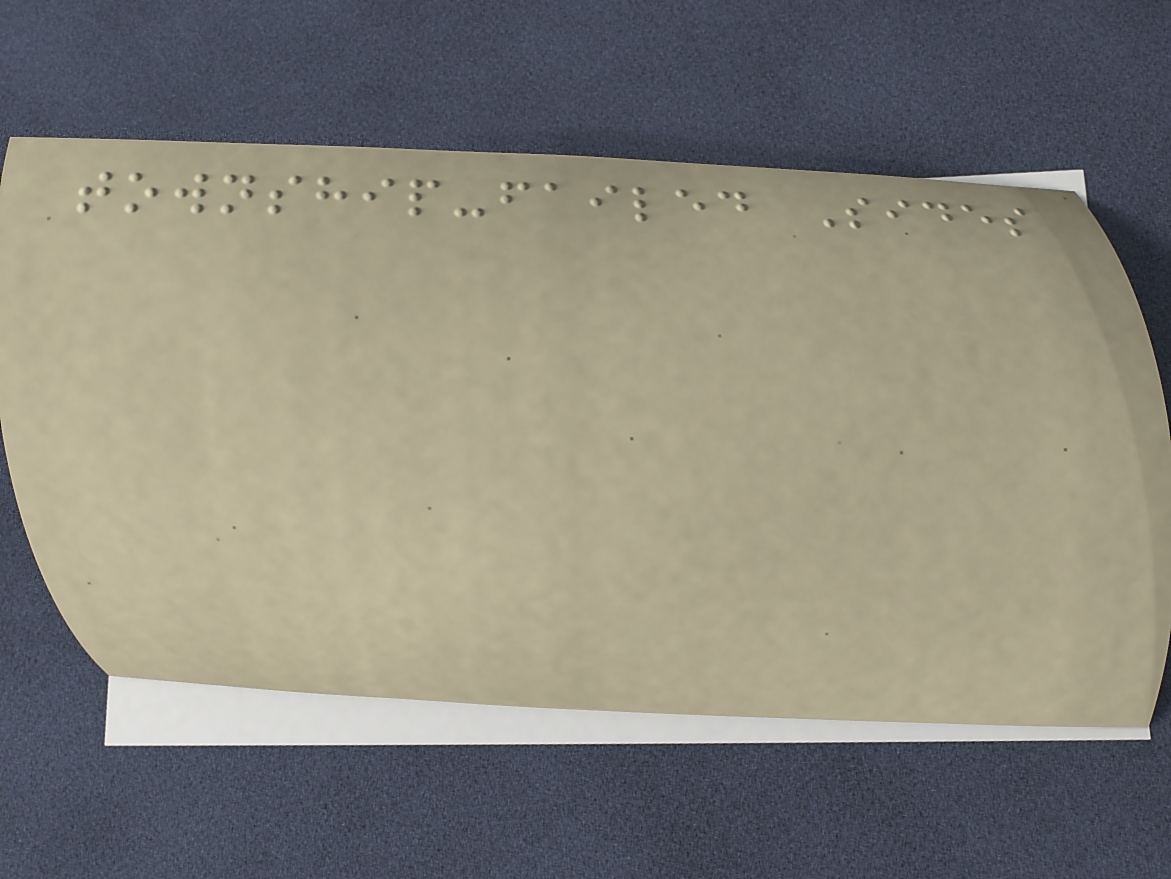township-failed Sides
